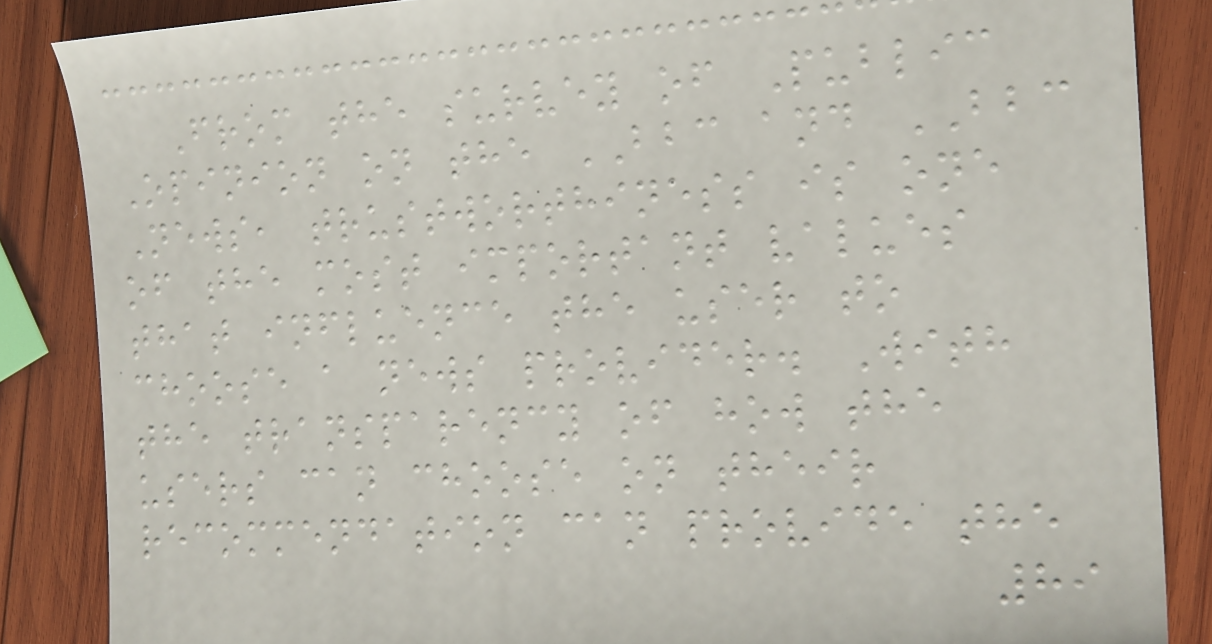From the survey of Public
Opinion on the BBC and BBC
News, trustworthiness is one
of the most important values
that influence the user to
choose a news provider. With
the transparency of how the
users can choose on their
recommendation can provide the
89
